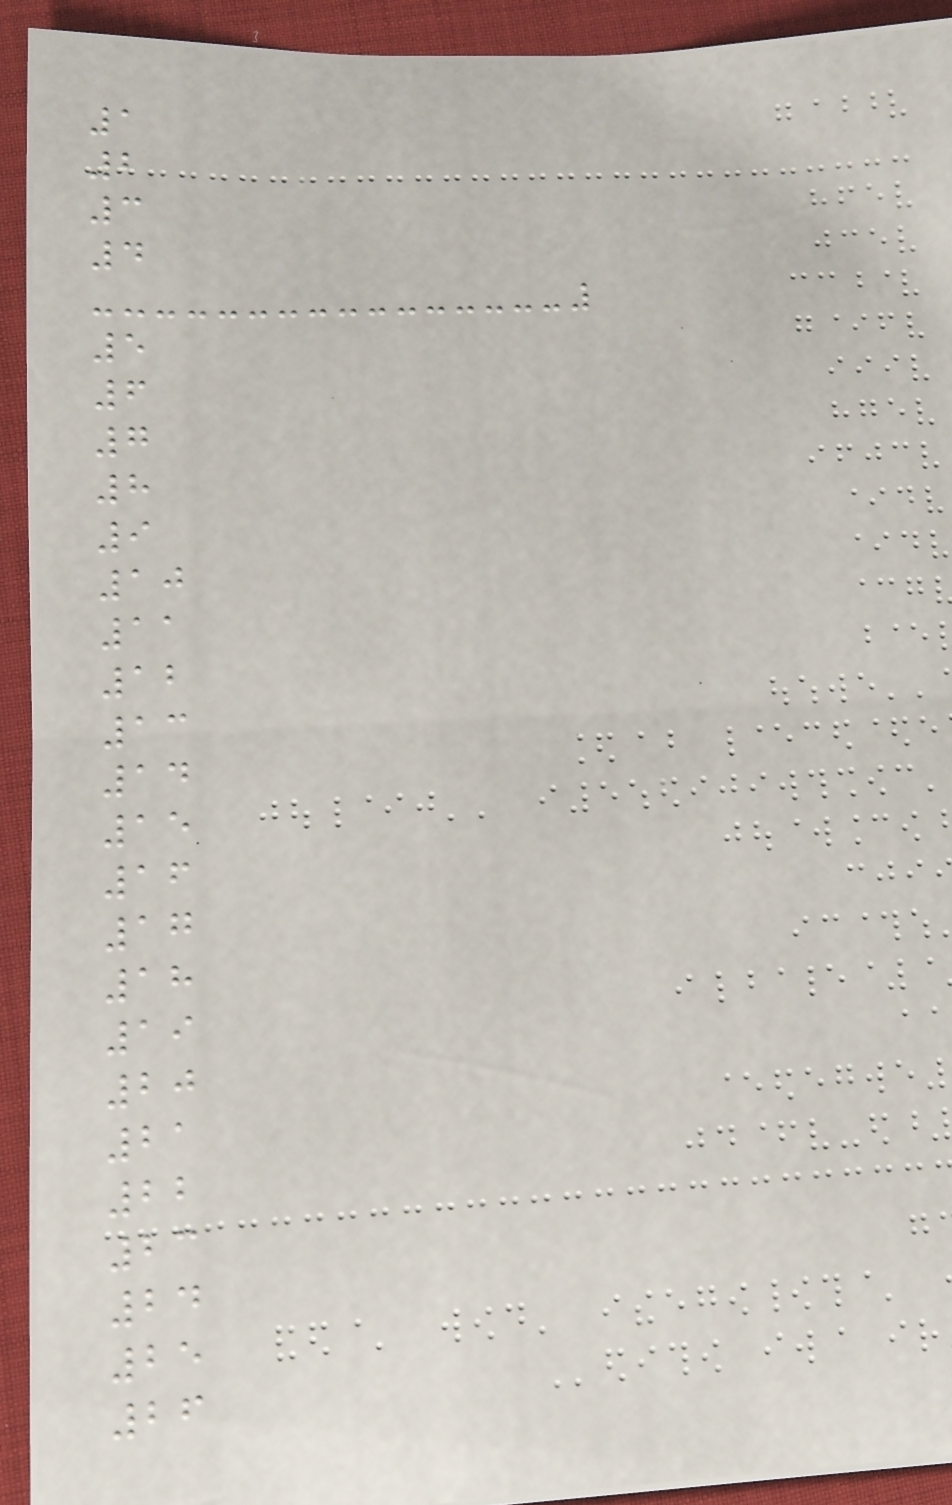1
2
3
4
5
6
7
8
9
10
11
12
13
14
15
16
17
18
19
20
21
22
23
24
25
26
